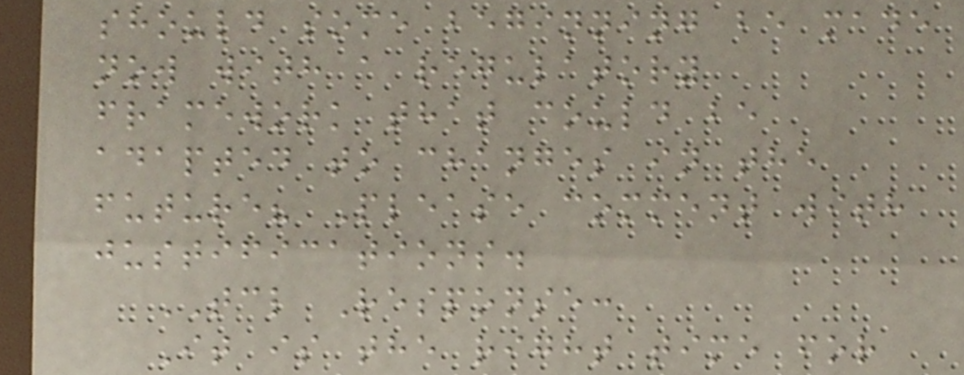should some beginning be made
now with a regulatory
framework that could be
adapted to changes in the
future? Please comment with
justifications.
TCL Response:
It is the right time for
